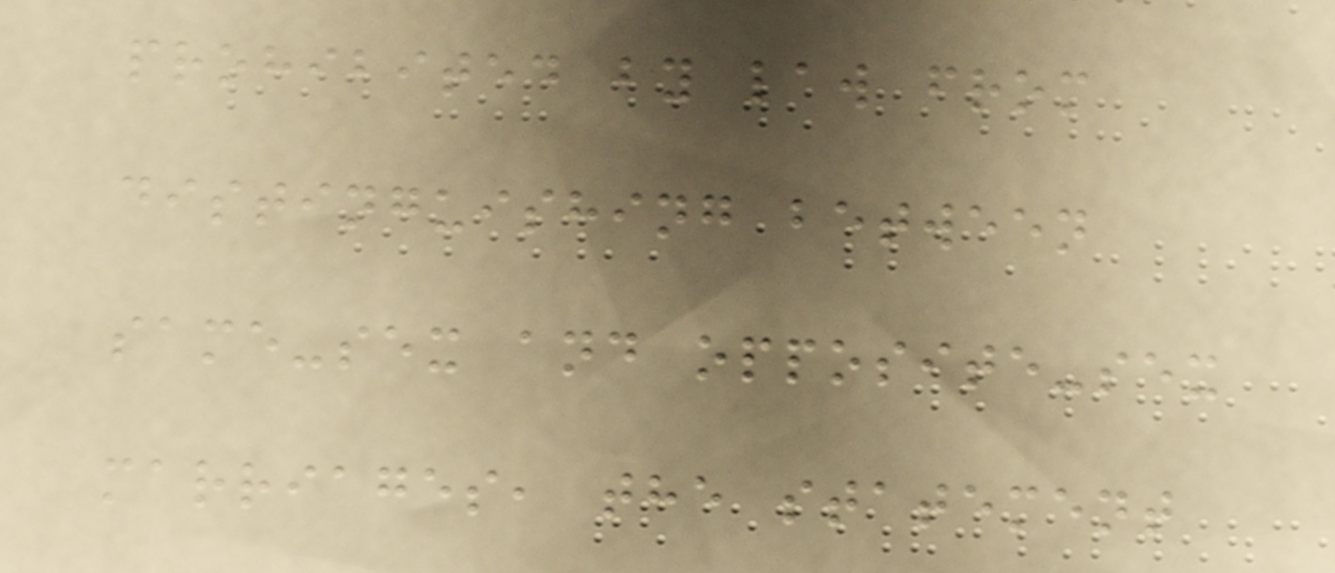prohibited by law from
distinguishing between
same-sex and opposite-sex
marriages, the statement
